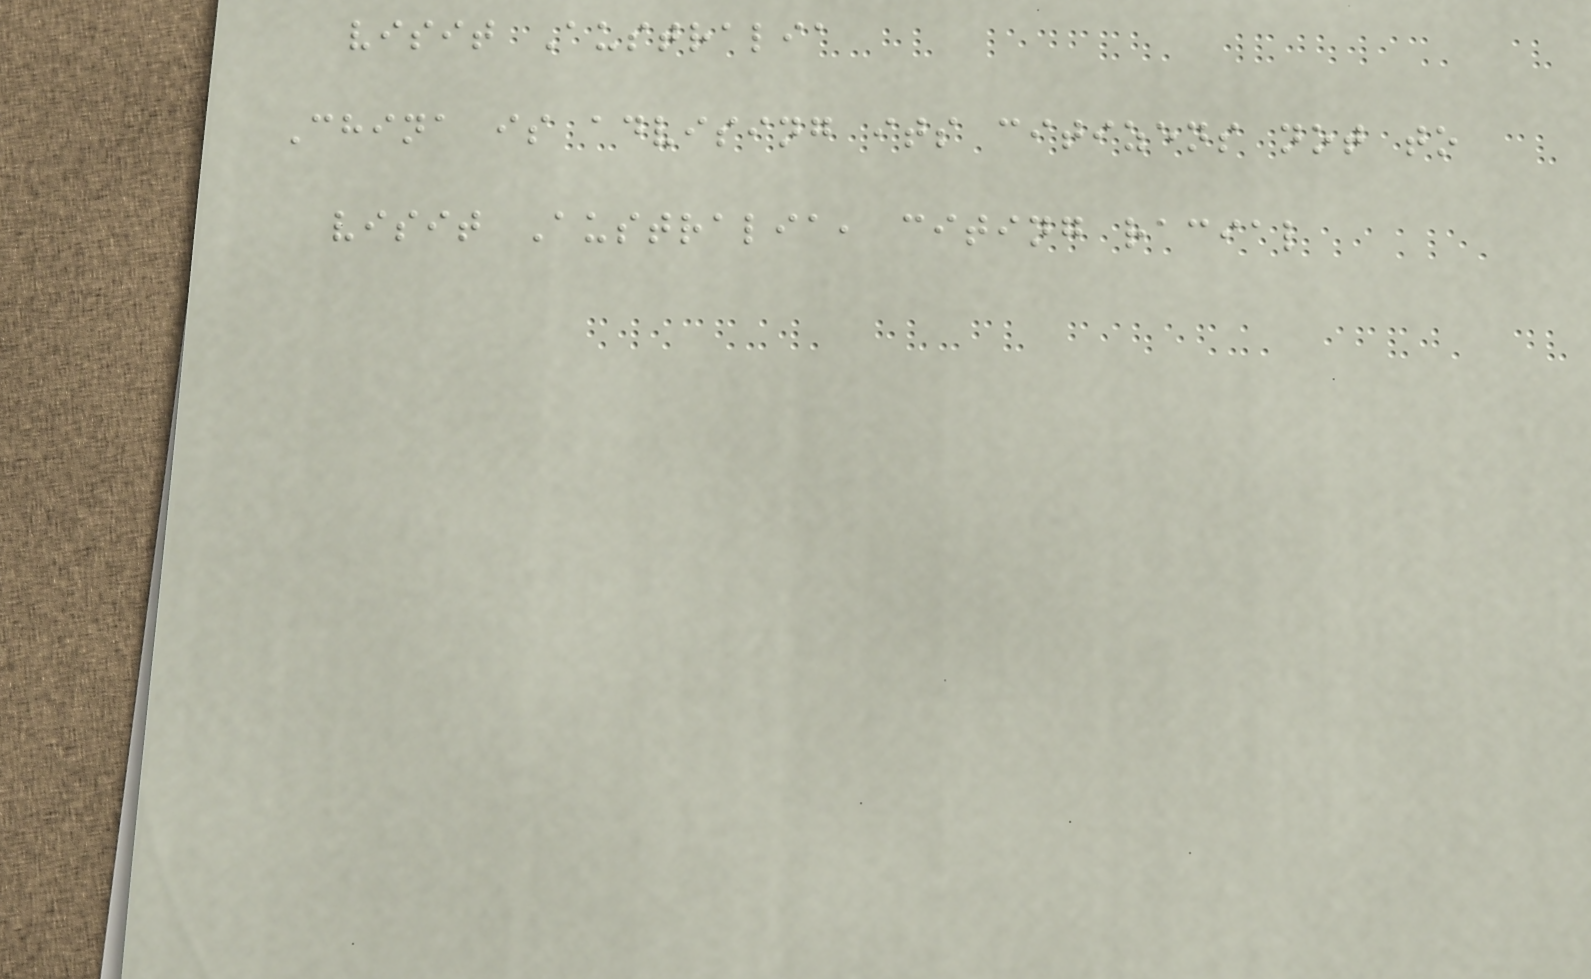visit Australia
China is advising its citizens not to
visit Australia, citing racial
